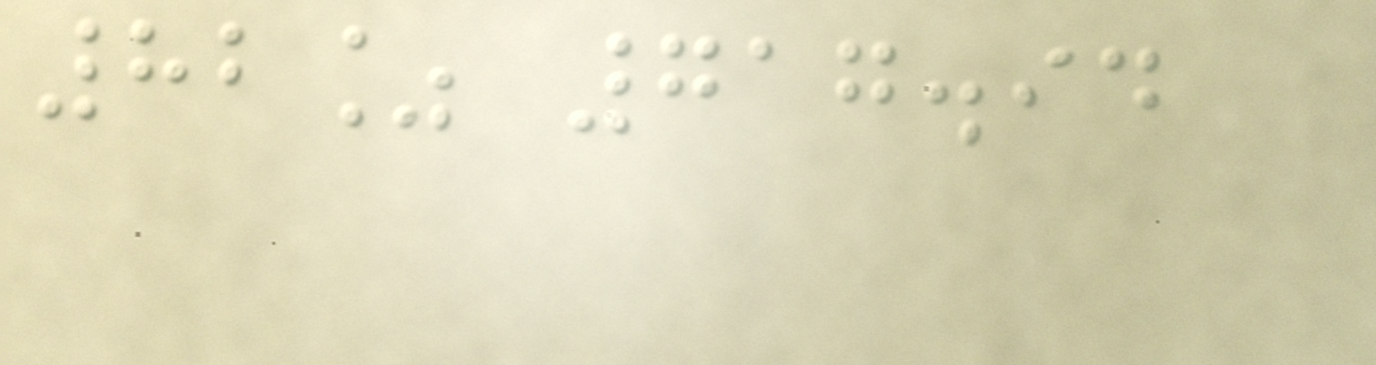82% 717.94
